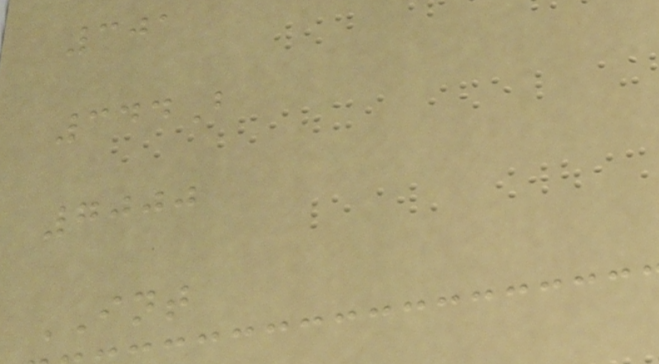301
344B
7000
INT
